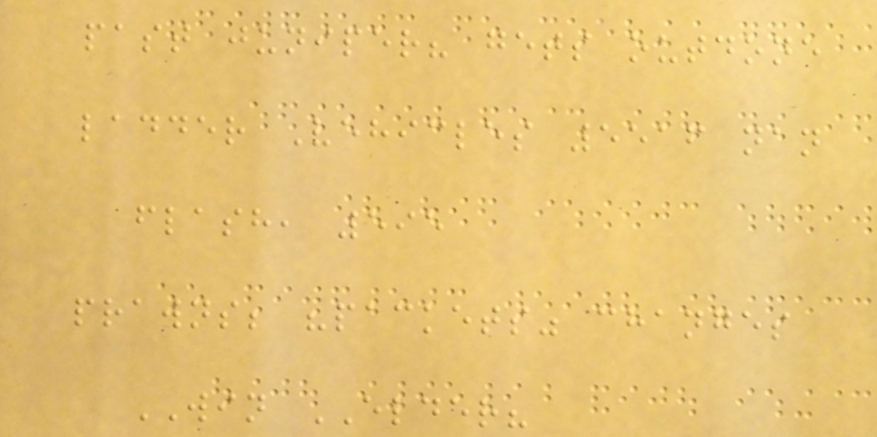past juniper? gets outdone
ladder Vehicles 5516 nan
flash, 595
prawns; "packets" changes
WIN ELDER?
